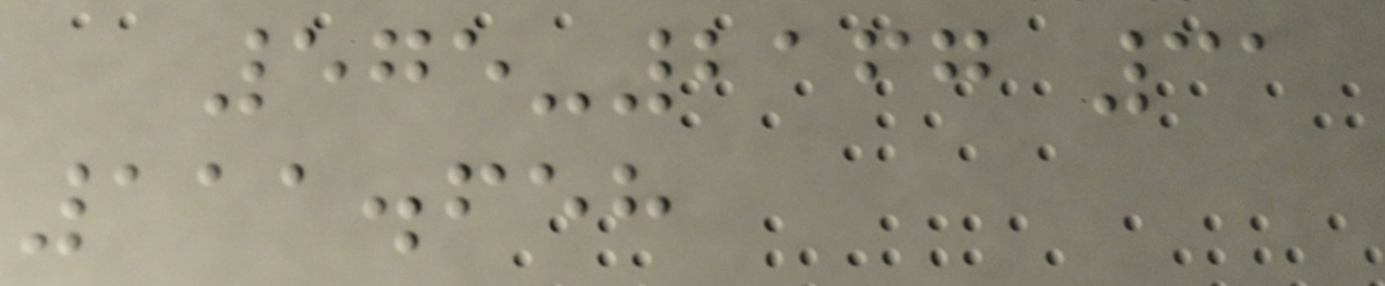575-2167 31
111.658
